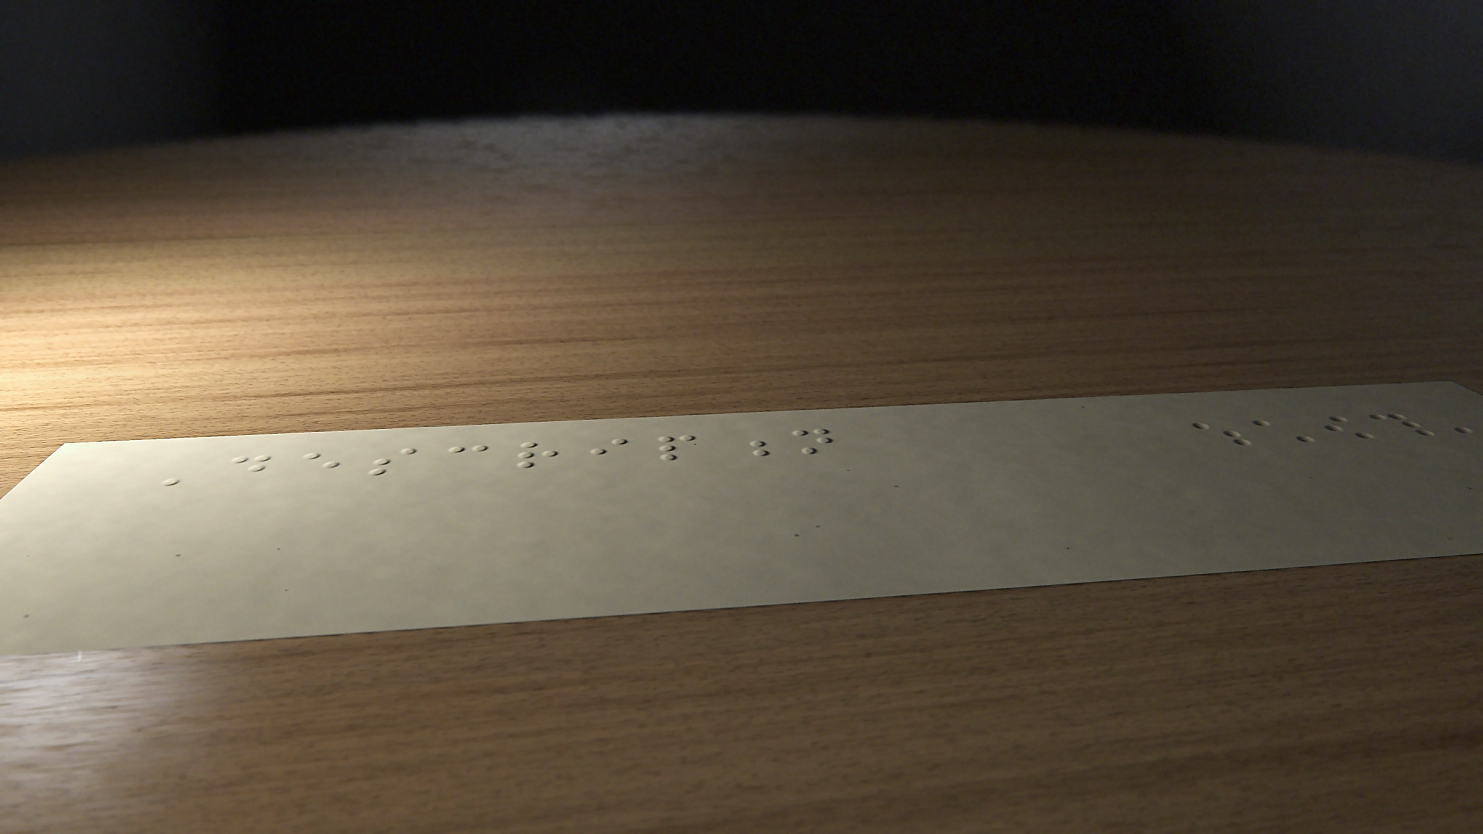Description
